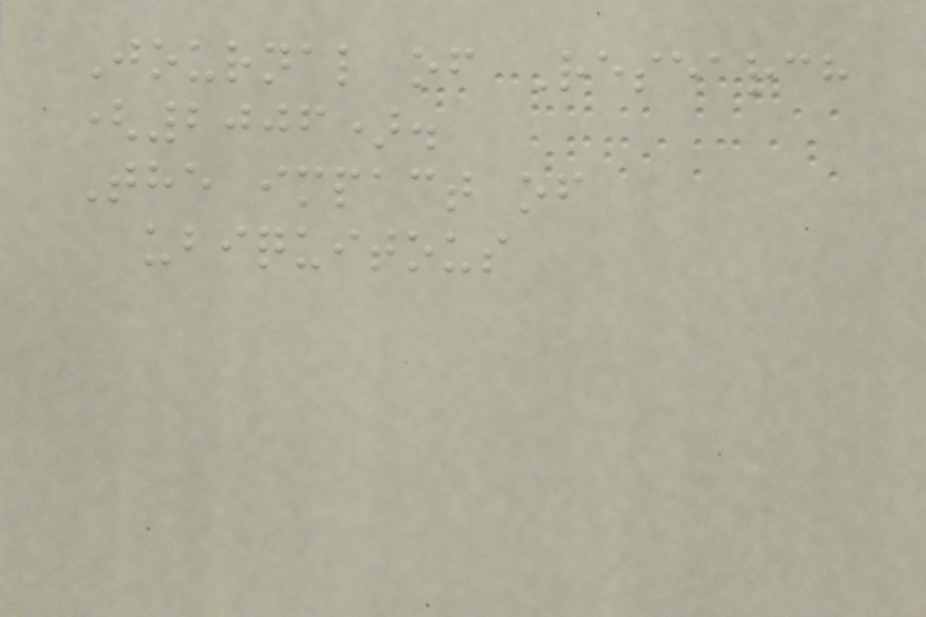Journal of Research
(2006).
The impact of
ubiquitous
